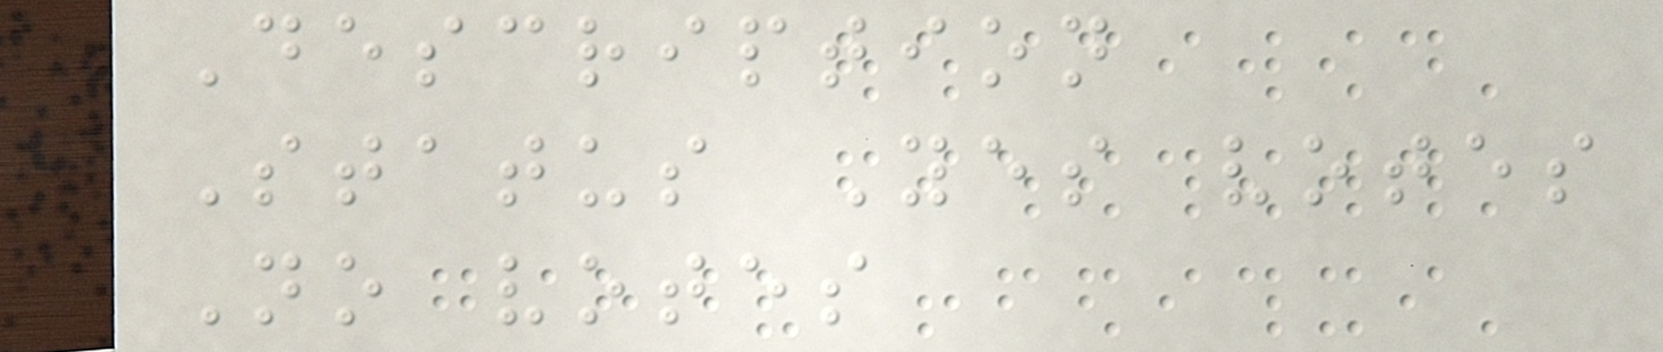Description
Status Yes votes
No votes
